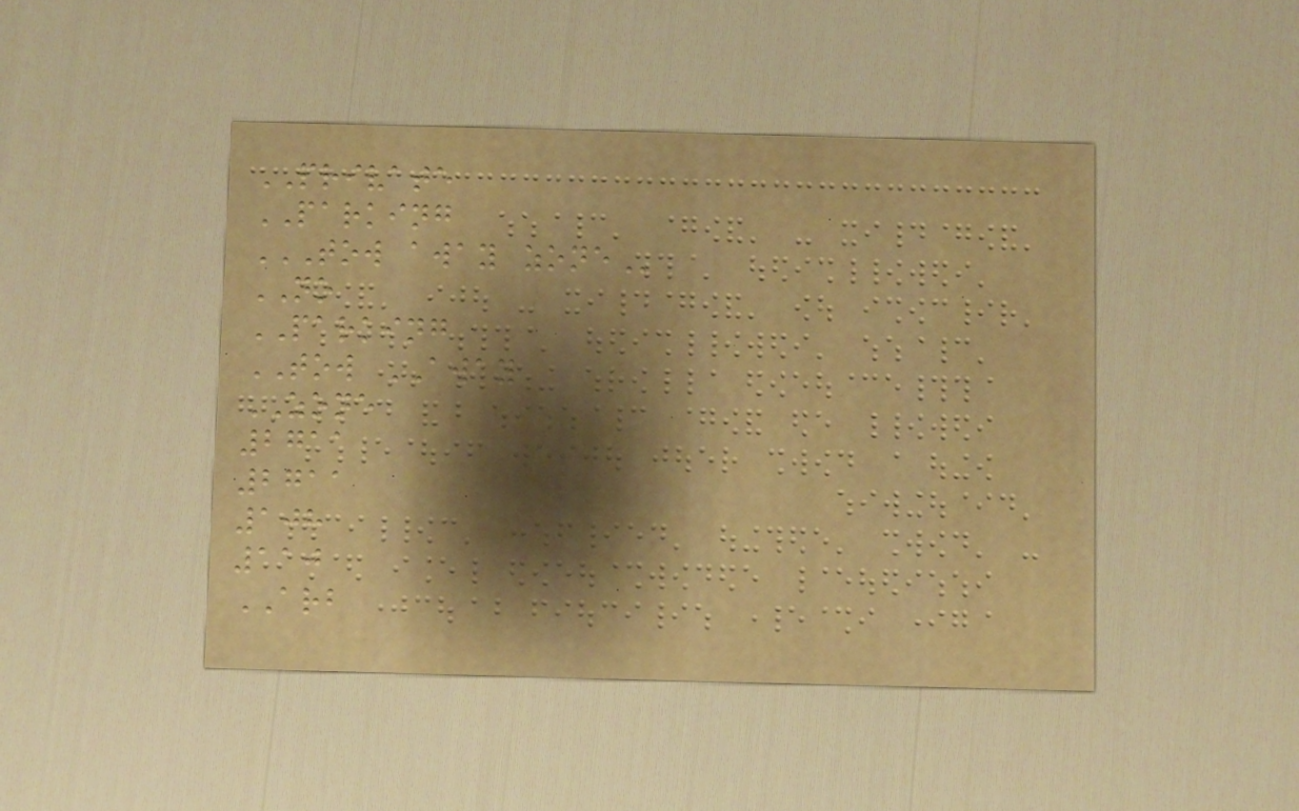PRIVATE
PARKING
TOW AWAY ZONE
NO
PARKING
TOW AWAY
ZONE
2711
2711
108
110
ARB
